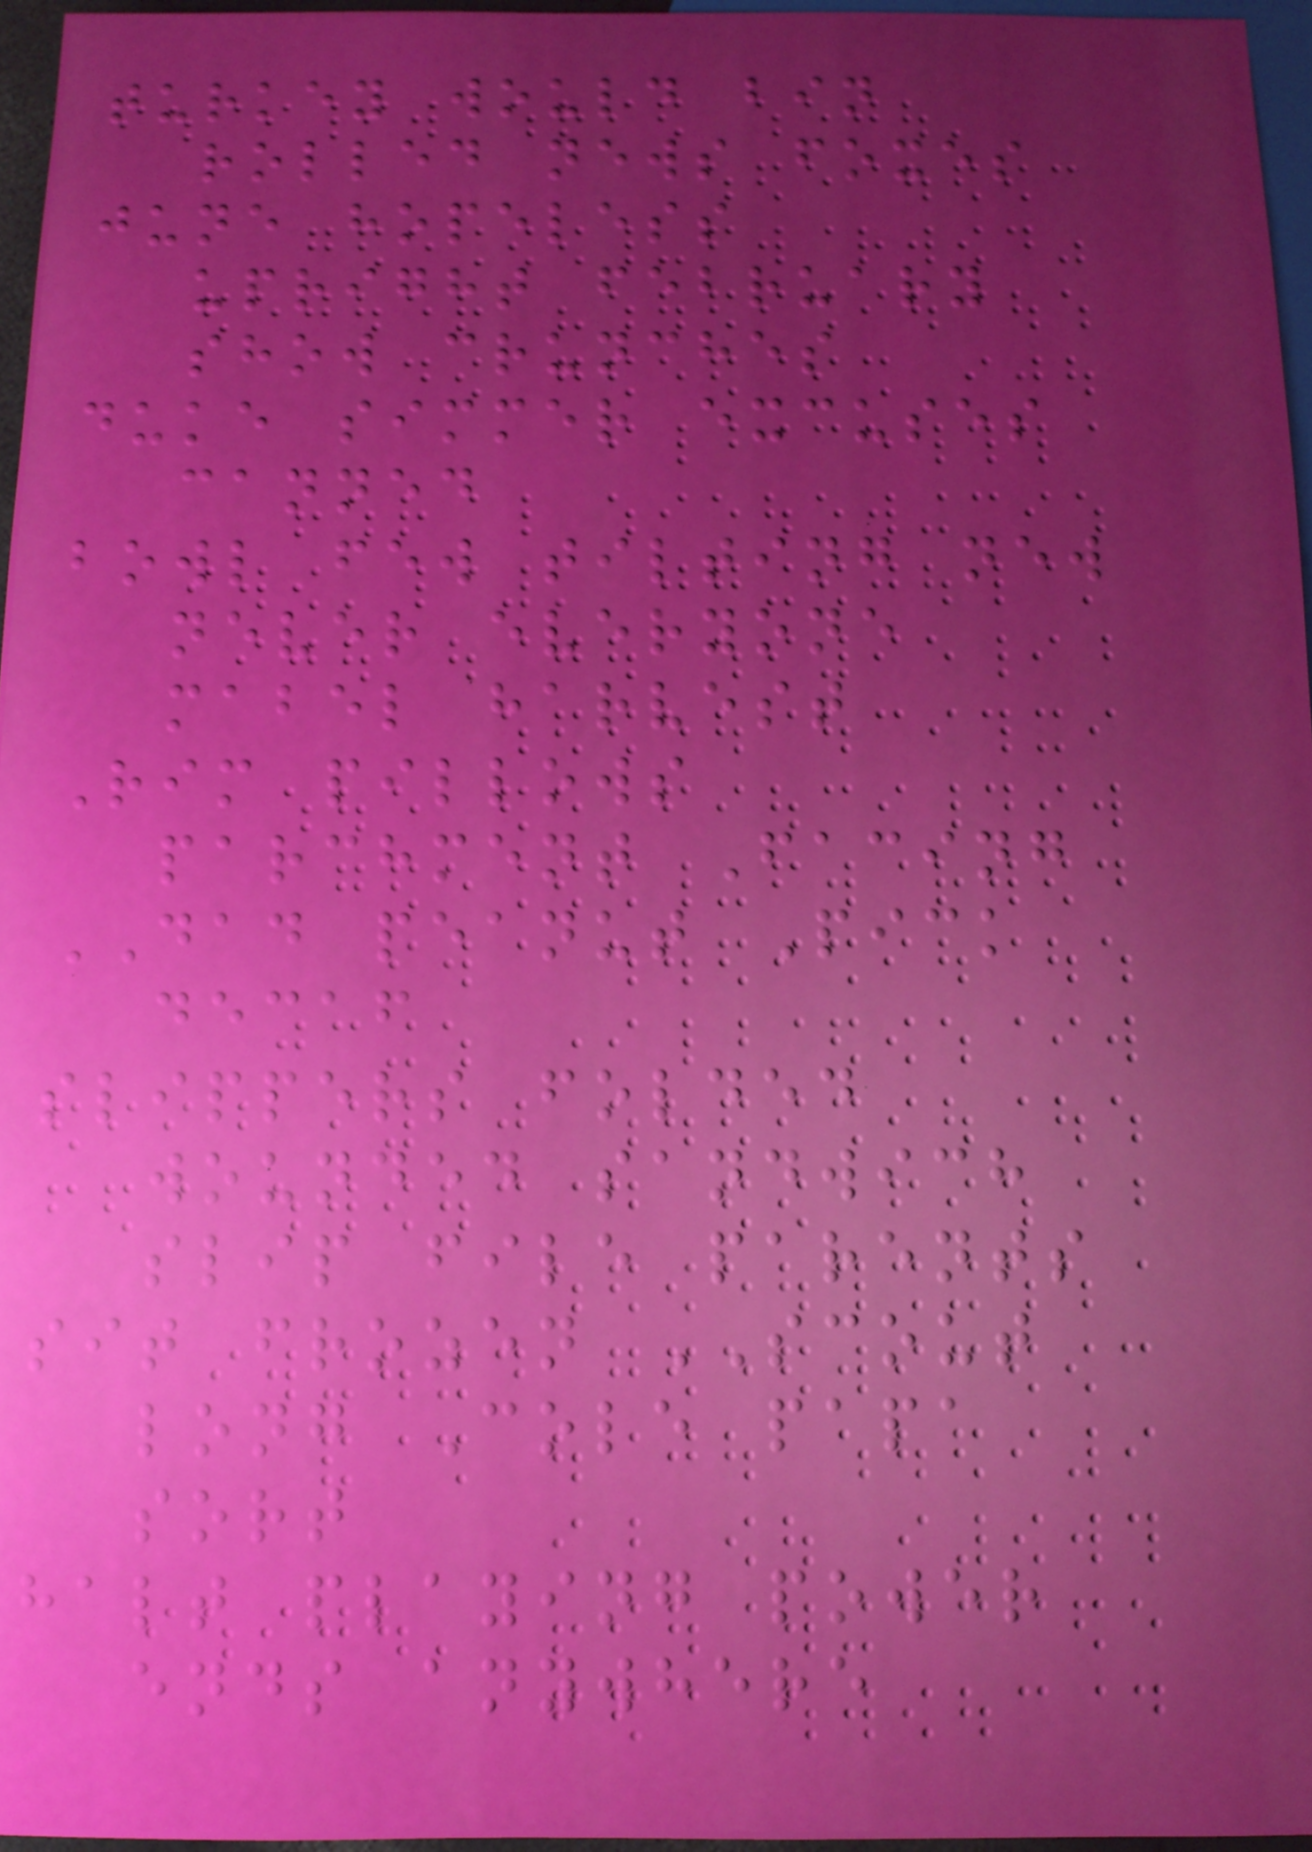turkey would bin
rolled news foxes
june hopeless
upright february
show crunches
duke simmer excuses
canned
bowl few tilting new
never everyone
mabel harvest
Rim pillows
parchment Facing
DAD peanut Pick
decaf
slippers folded
wounded sandwich
slip file parents
sit frozen SCOUT
long Cole papa
sort
halt playing power
ends anywhere
